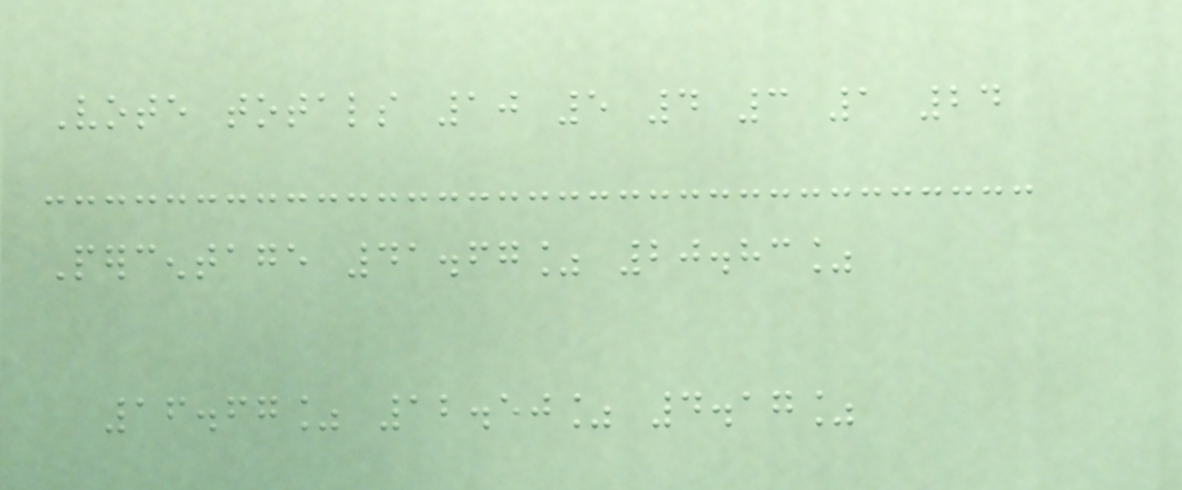Vote totals 10 5 4 3 1 24
Percentage 41.67% 20.83%
16.67% 12.50% 4.17%
